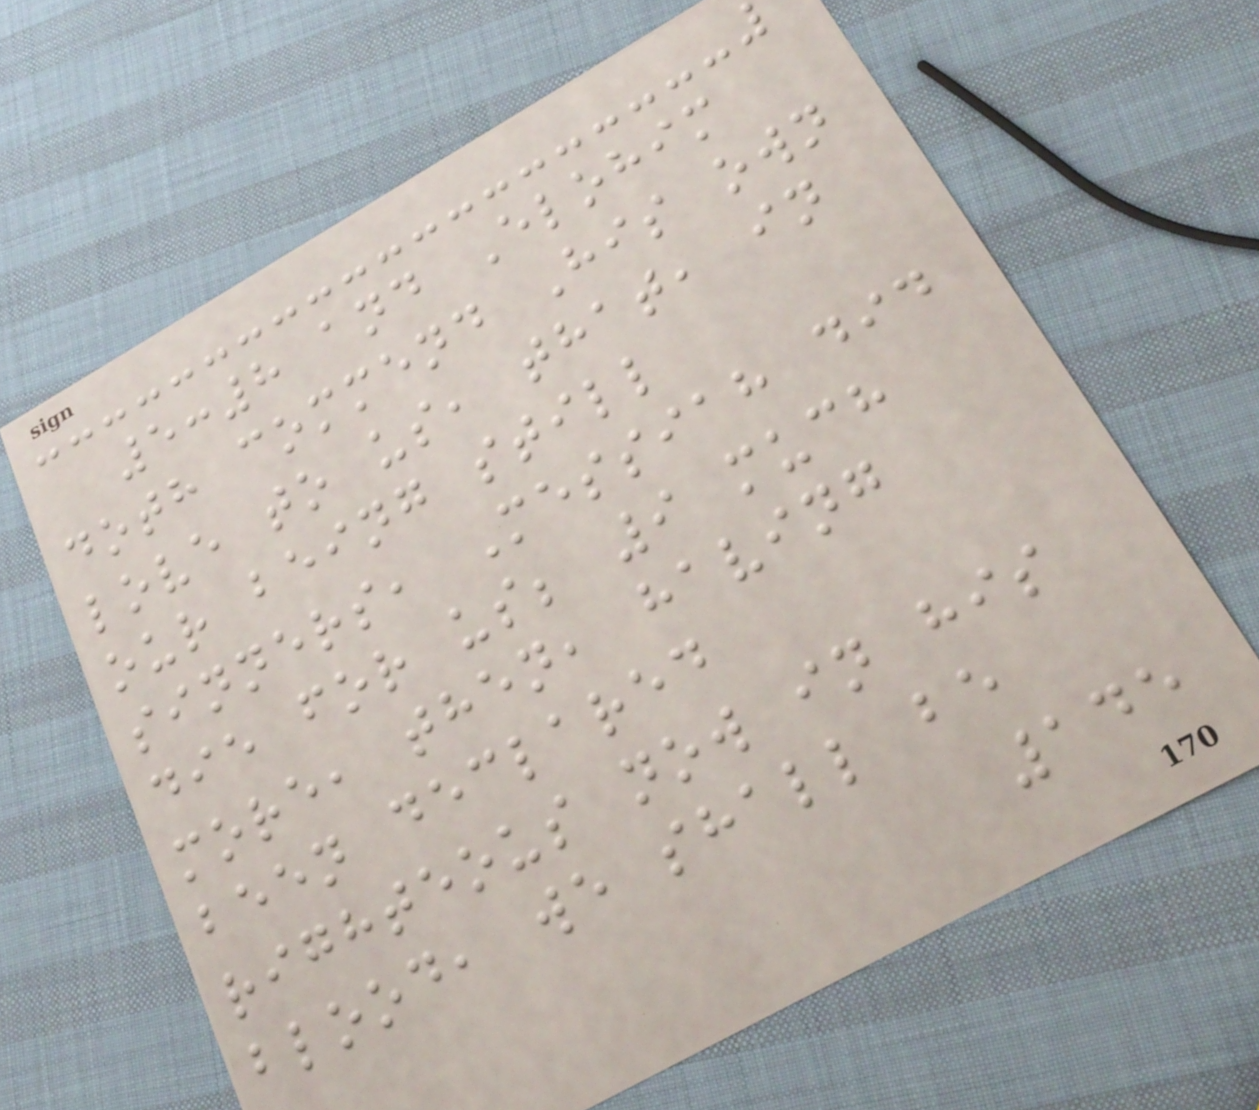5:8 and Elohim
doth commend His own
love to us, that, in
our being still
sinners, Messiah did
die for us; 9 much
more, then, having
been declared
righteous now in his
blood, we shall be
145
